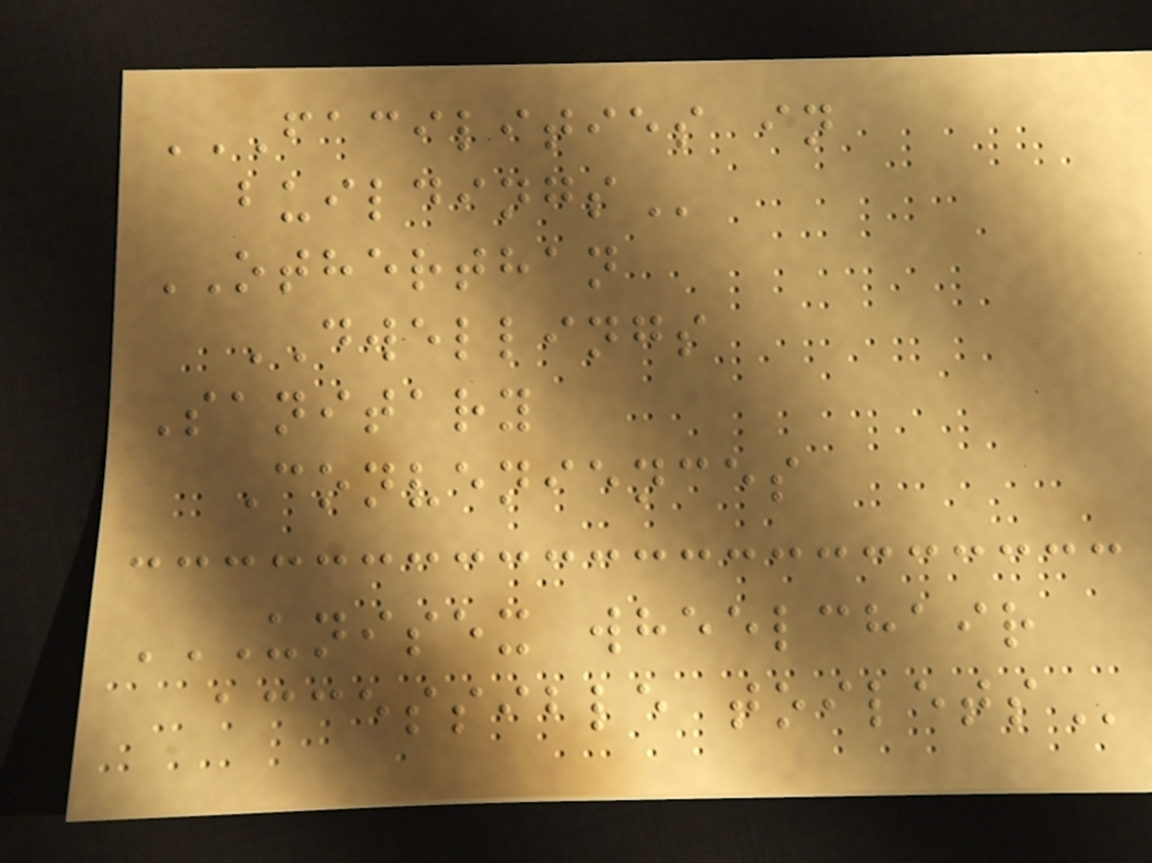FACILITIES IN
BUILDINGS
OTHERTHAN
DWELLINGS
Sanitary
Conveniences
UNISEX WHEELCHAIR
ACCESSIBLE TOILETS
